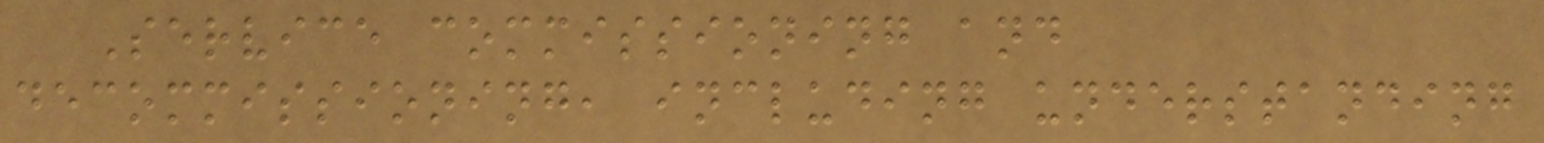Service commissioning and
decommissioning, including understanding
